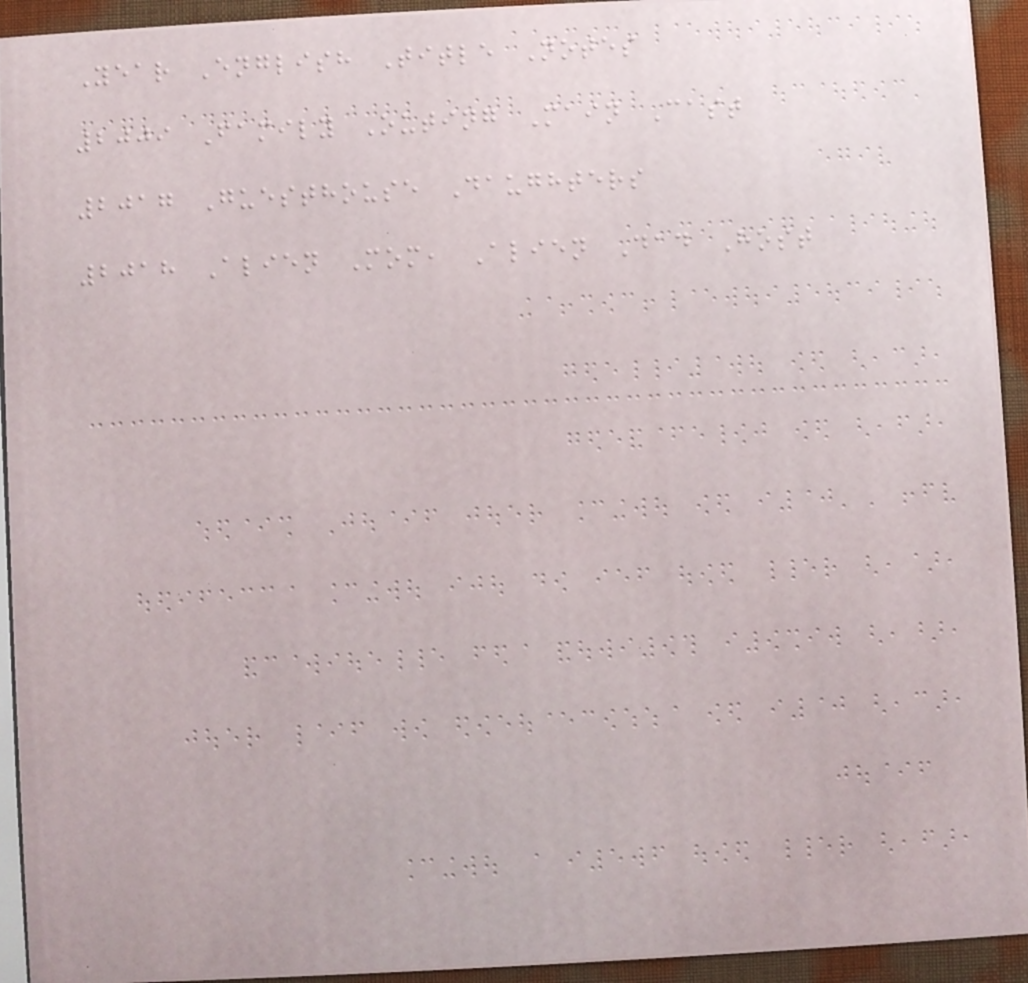Year English Title Notes
2009 Family Outing Main Cast
2017 Guesthouse Daughters
2018 Alien Mom, Alien Dad Host
